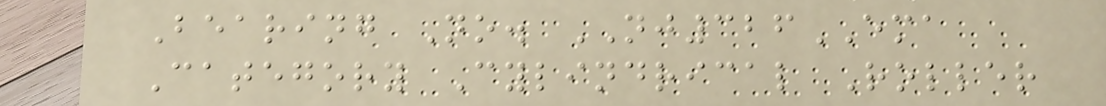Bearing No. NJ326EMA
Category Cylindrical Roller
